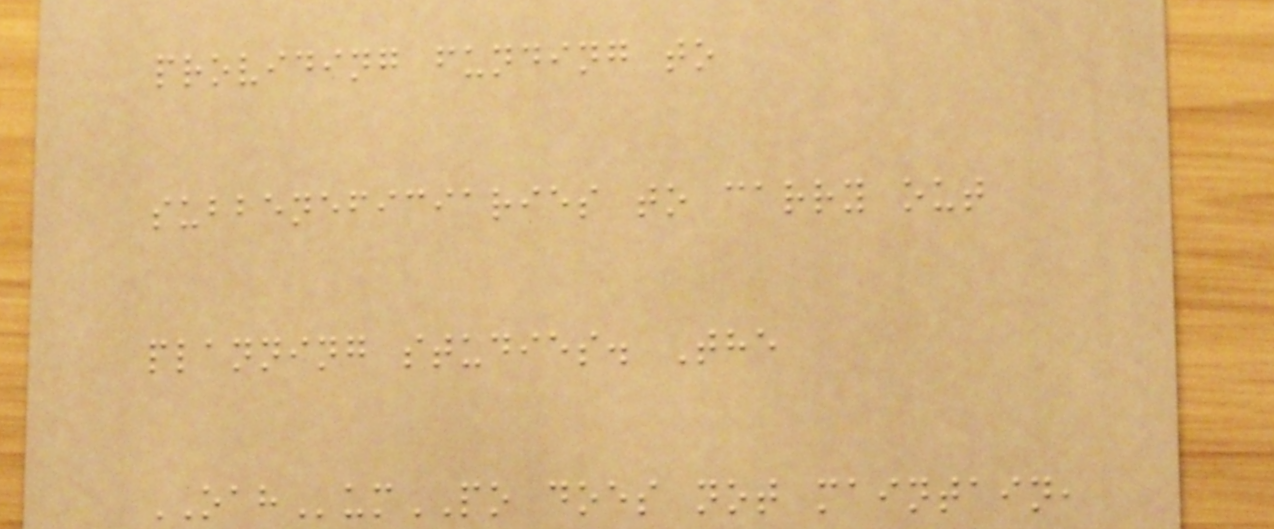providing funding to
subbeneficiaries to carry out
planning studies. The
OAHumPO does not maintain,
